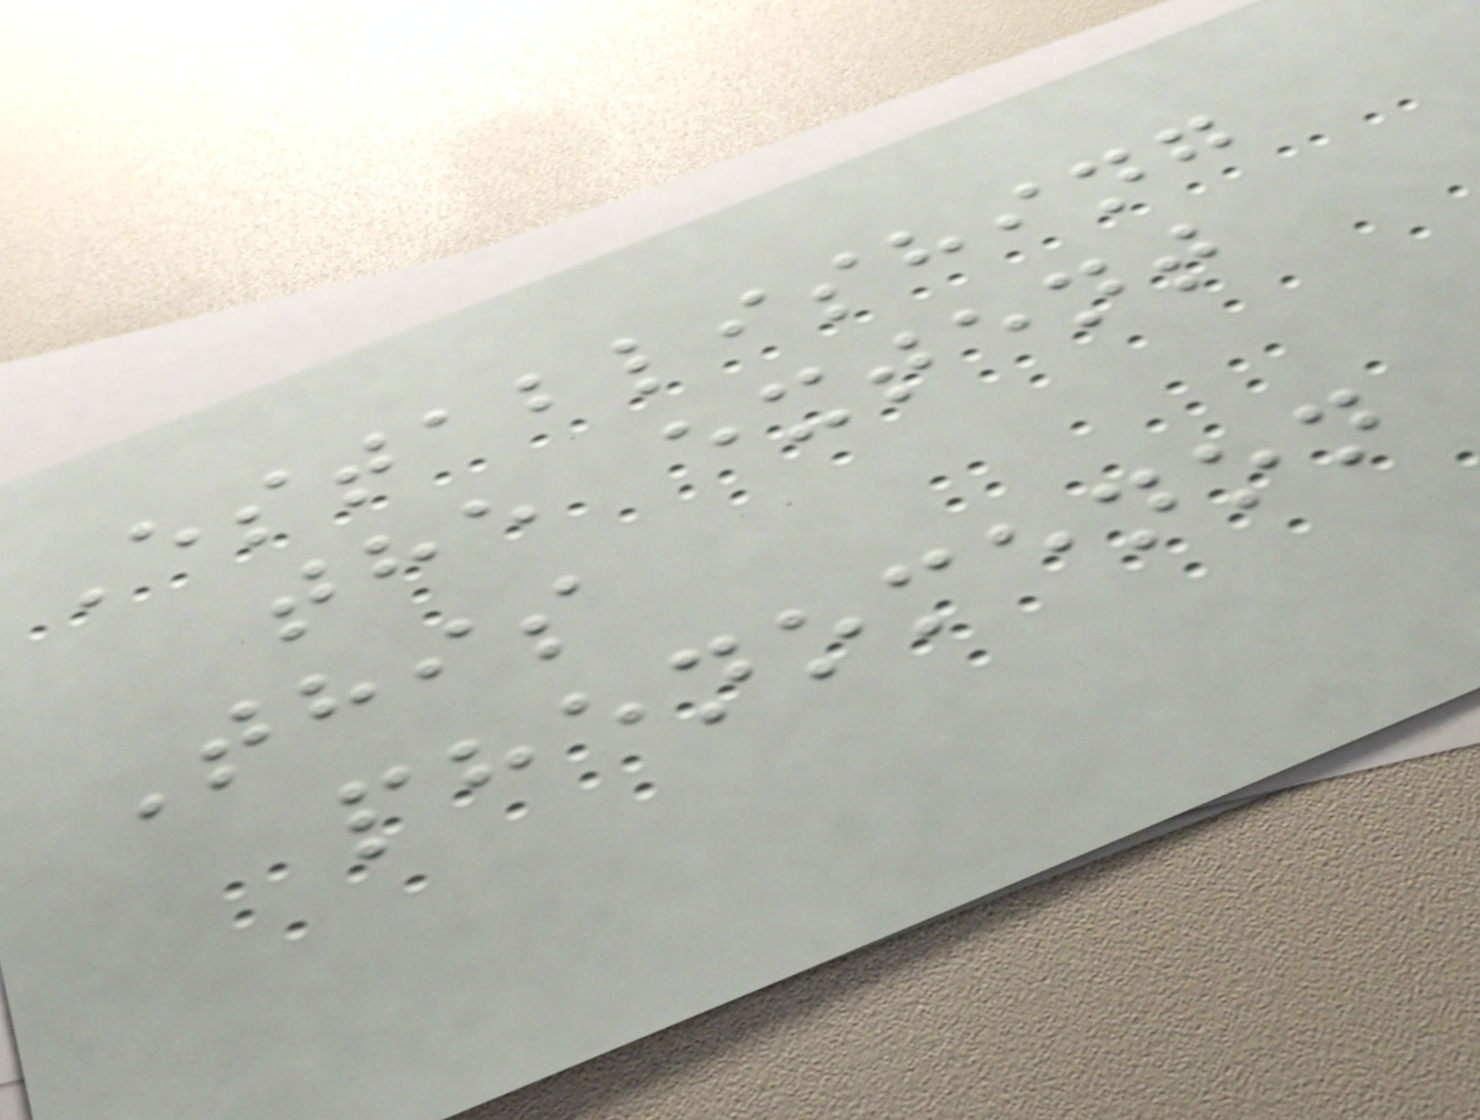Establishing
the extent
This
phenomenon
